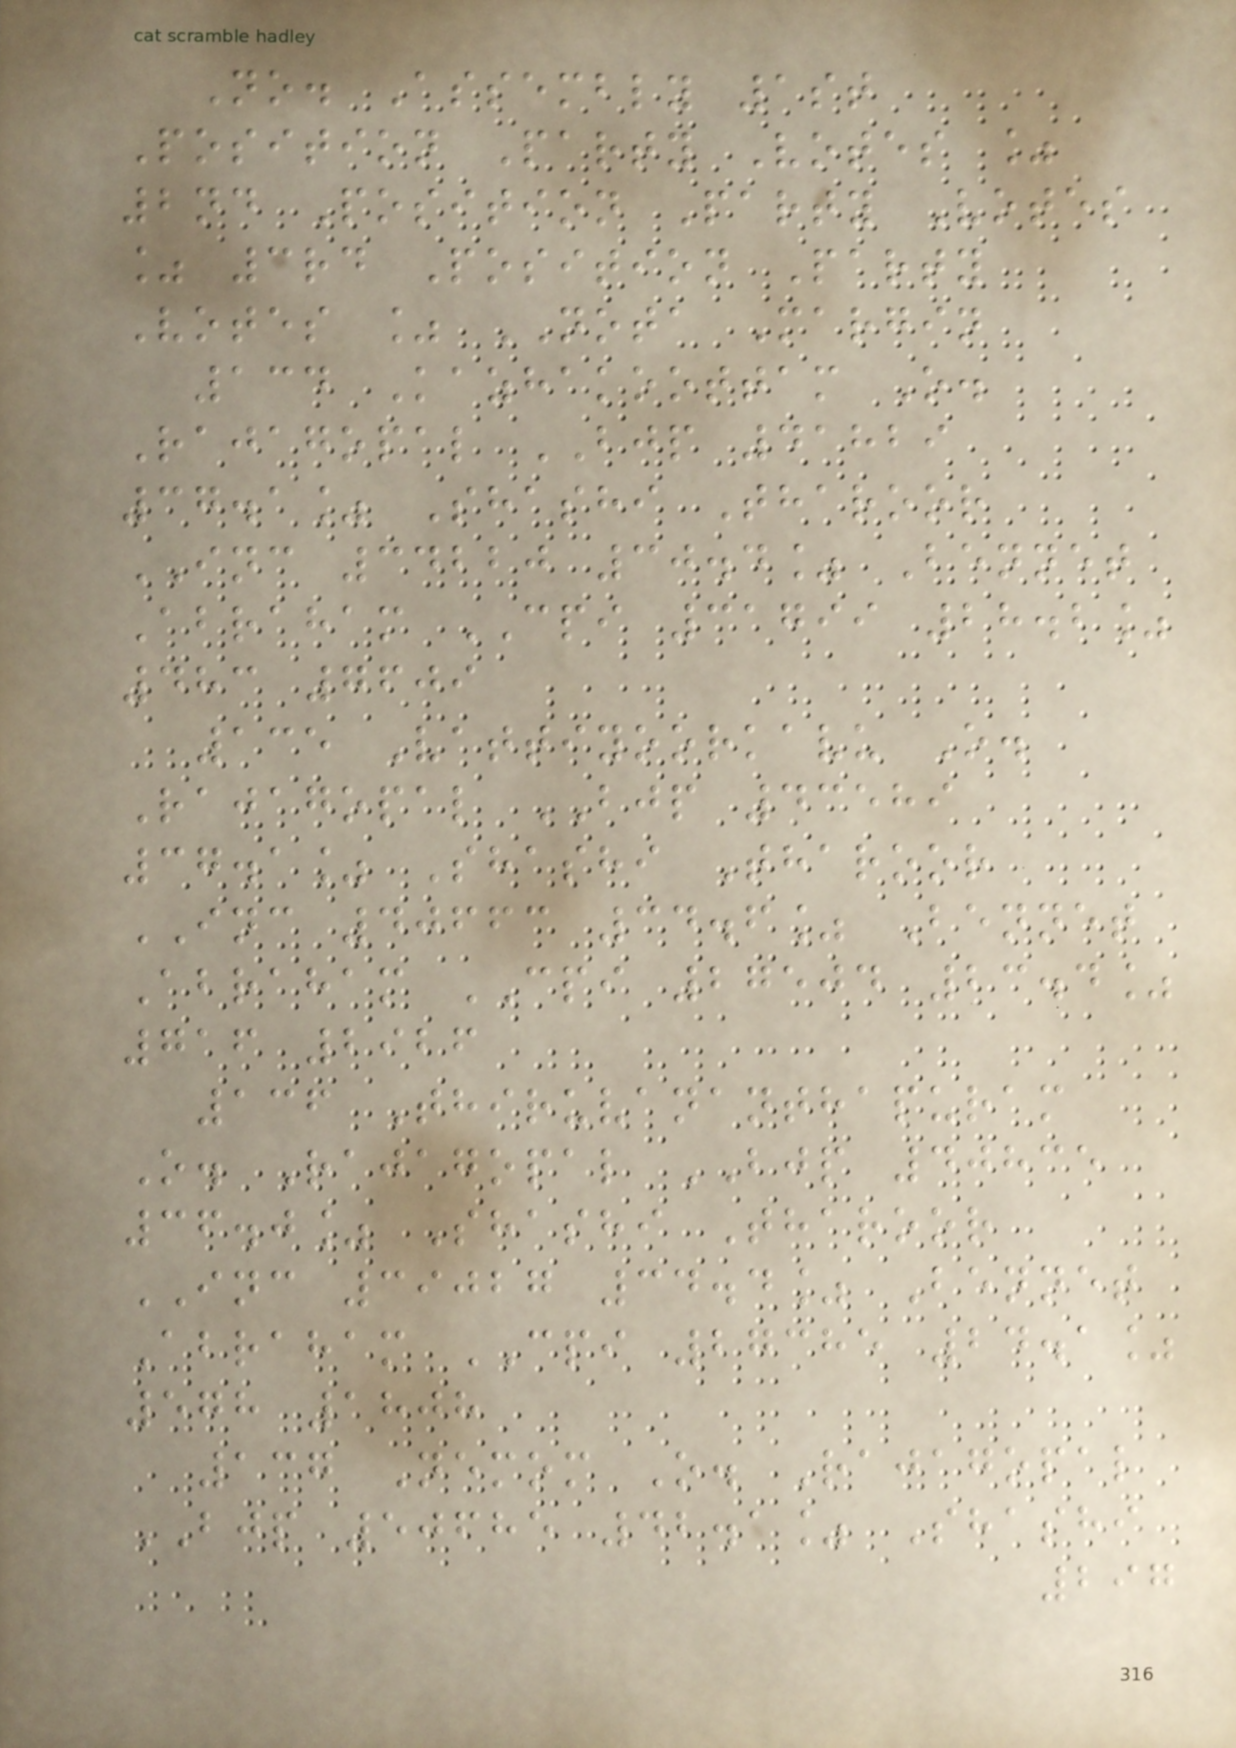No. Assembly 1st
Position Party Votes %
2nd Position Party Votes
% 3rd Position Party
Votes % NOTA Margin
134 Kazhakoottam O.
Rajagopal BJP 41829
37.1% Shashi Tharoor
INC 34220 30.4% Bennet
Abraham CPI 31799 28.2%
483 7609
135 Vattiyoorkavu O.
Rajagopal BJP 43589
37.1% Shashi Tharoor
INC 40663 34.6% Bennet
Abraham CPI 27504 23.4%
716 2926
136 Thiruvananthapuram
O. Rajagopal BJP 40835
36.0% Shashi Tharoor
INC 39027 34.4% Bennet
Abraham CPI 27385 24.1%
578 1808
137 Nemom O. Rajagopal
BJP 50685 42.1% Shashi
297
